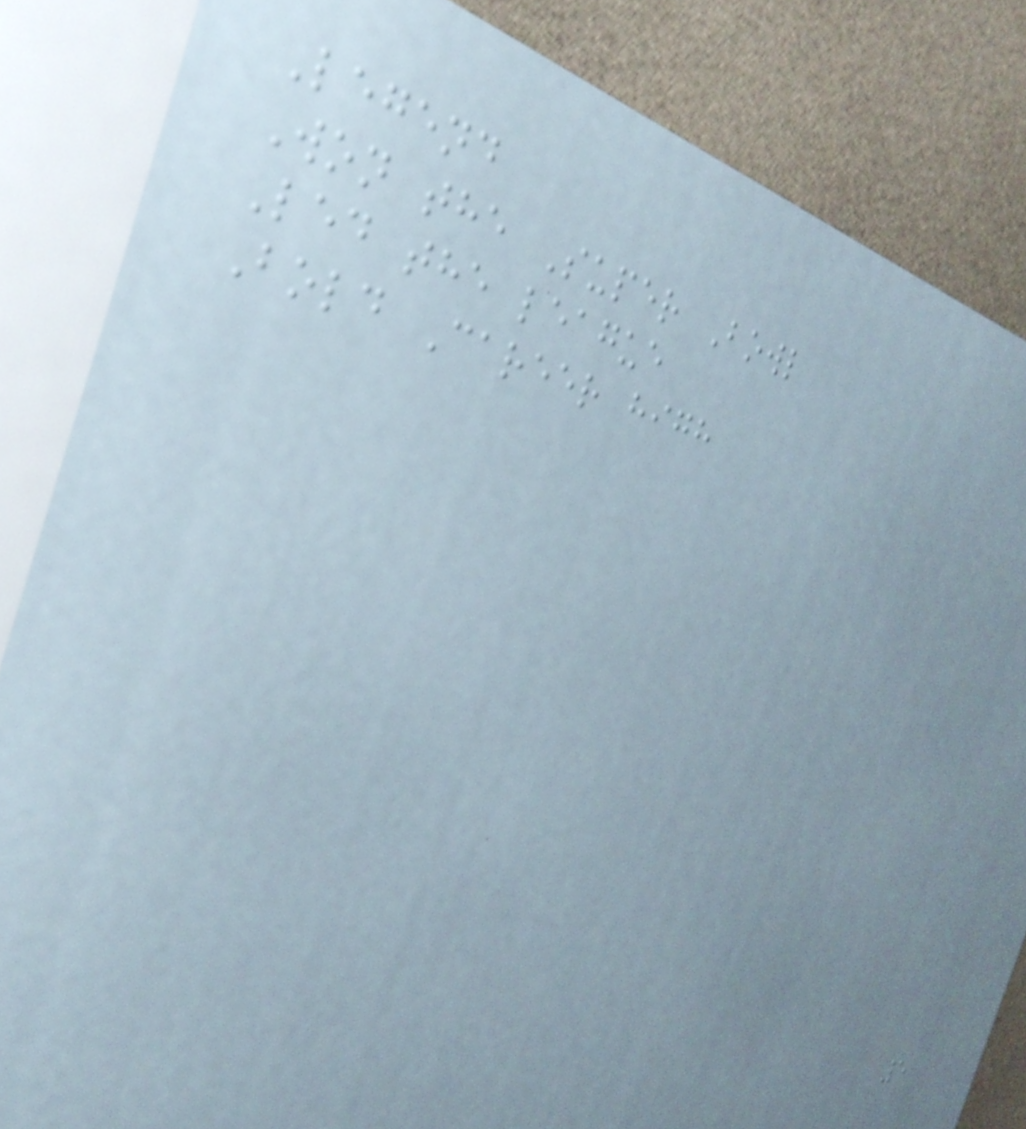Legend
Won the Super Bowl
Led the league
Bold Career high
5
